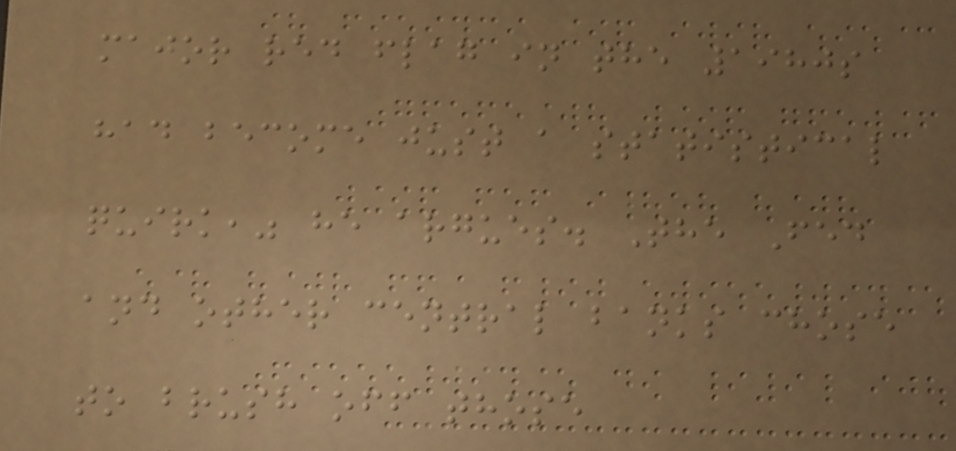major red flag in the 1980s
had become just a statistical
quirk," he argues. The Fed
and other central banks chose
to brush off those
